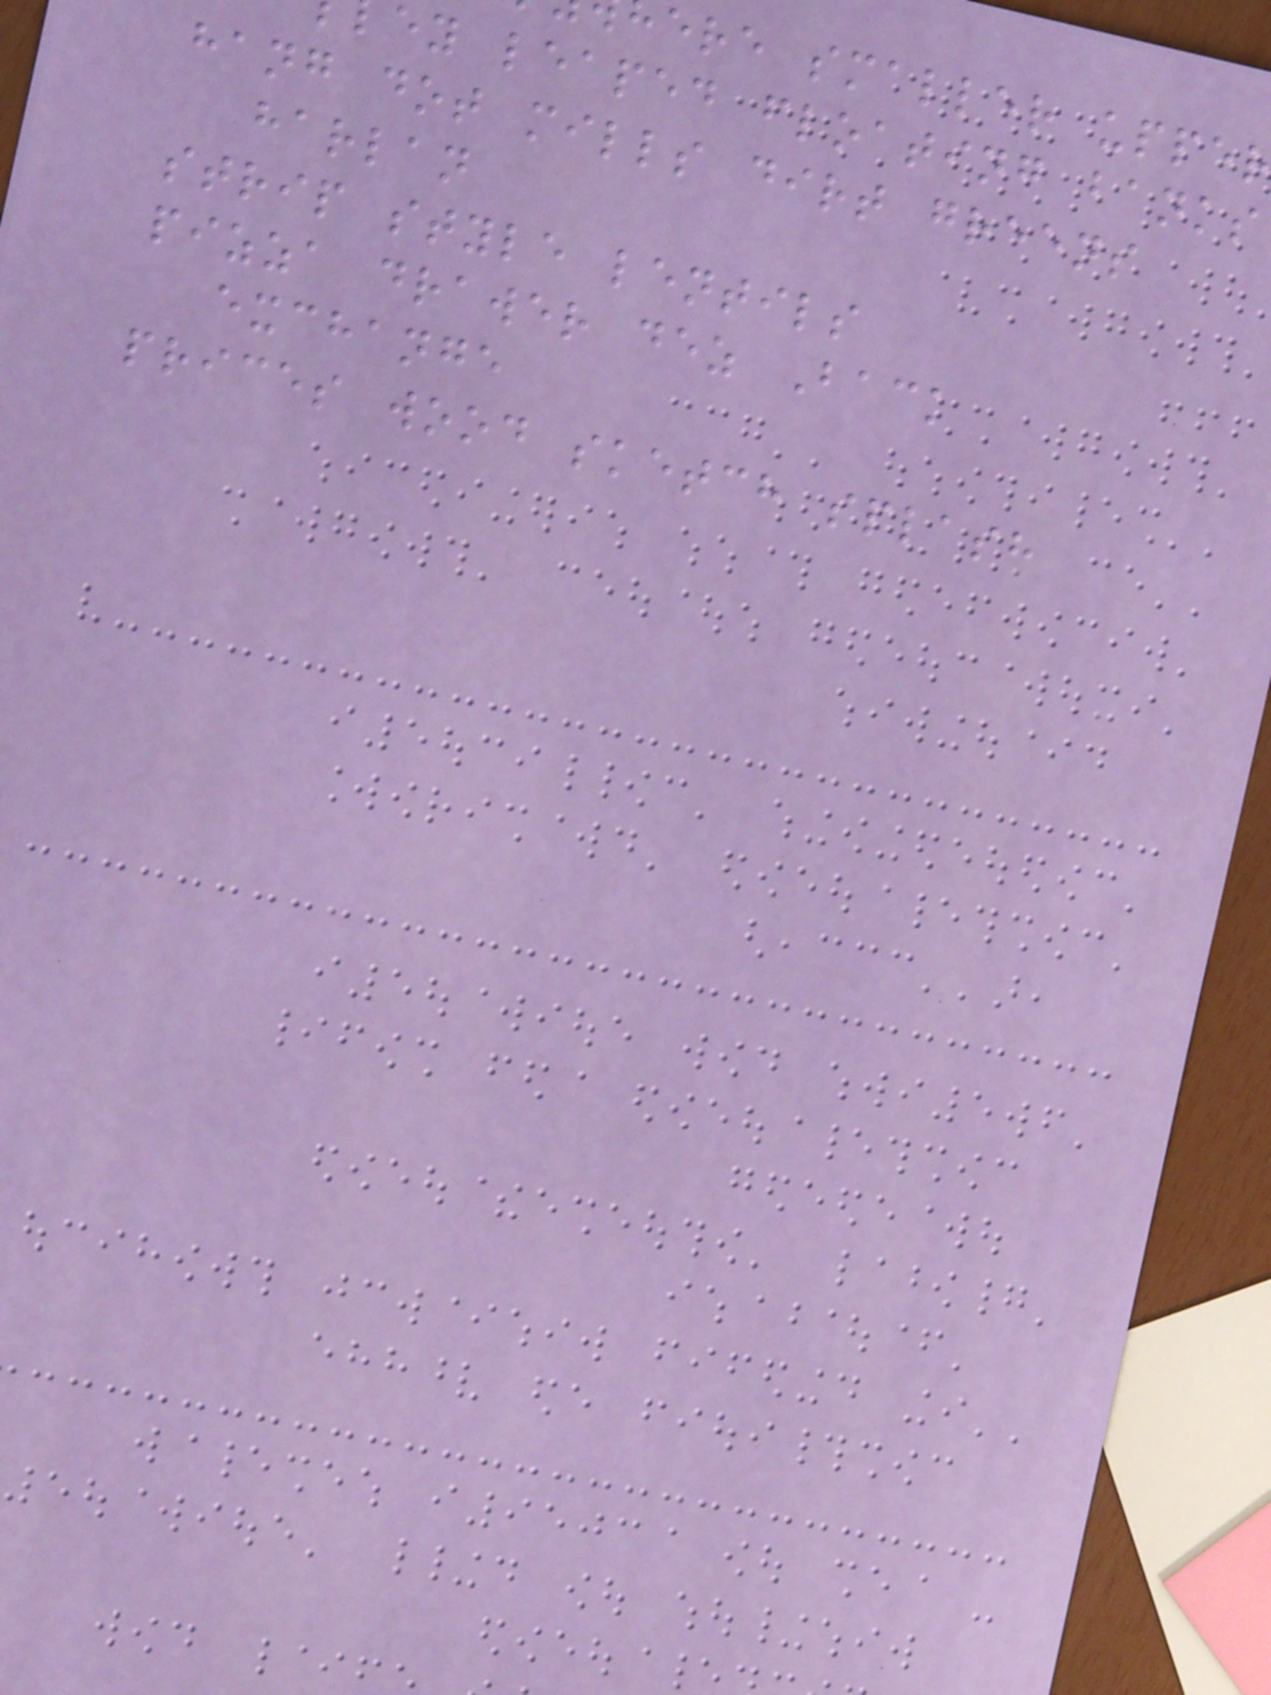ere smaller uppe
ey leaped floating banks
hang dot mills dirt greens
harlan
strip style lentils
pizza drawer dez Back
exchange
prices wood sketch splash
